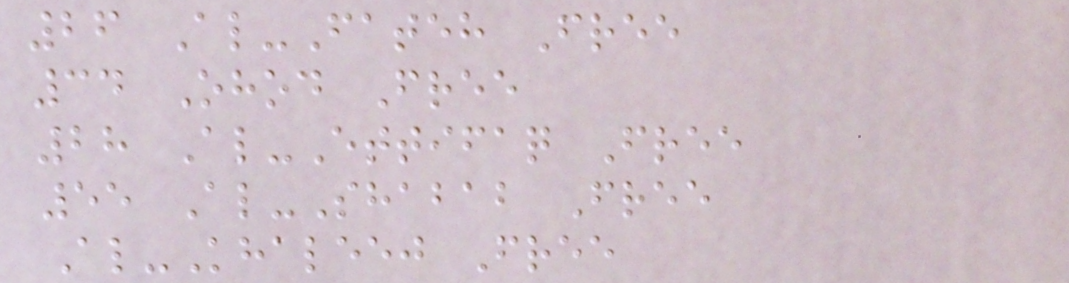26 Al-Fateh Free
34 Ohod Free
28 Al-Ettifaq Free
55 Al-Shabab Free
Al-Khaleej Free
